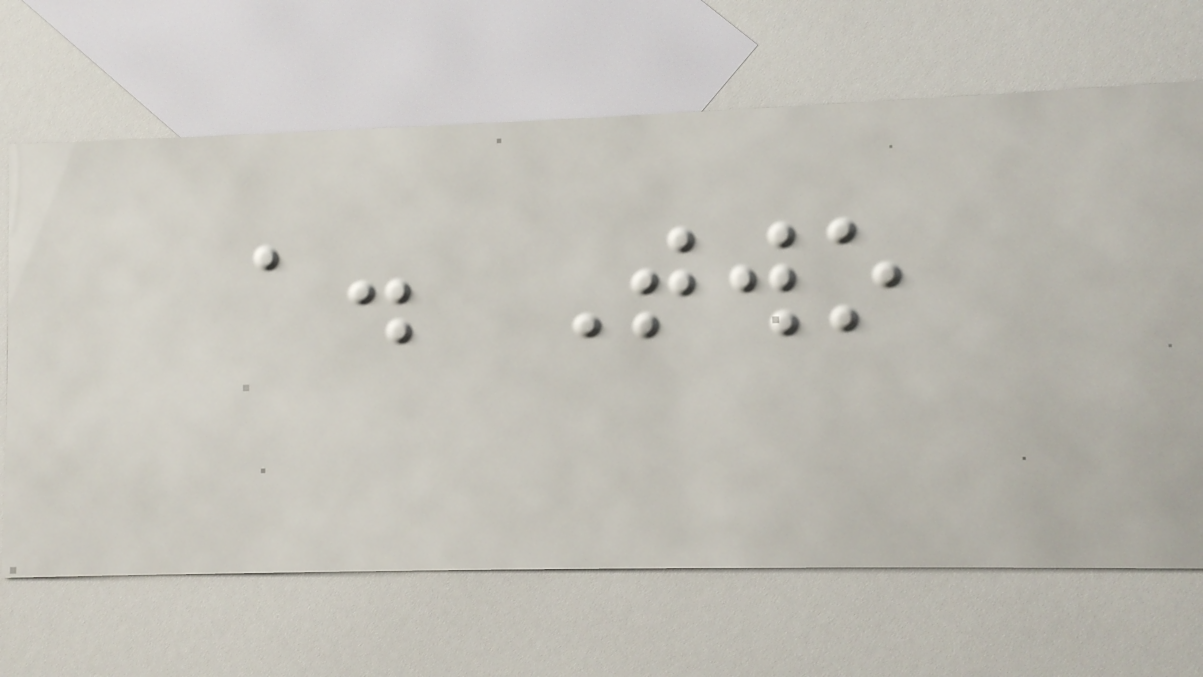a. Two
